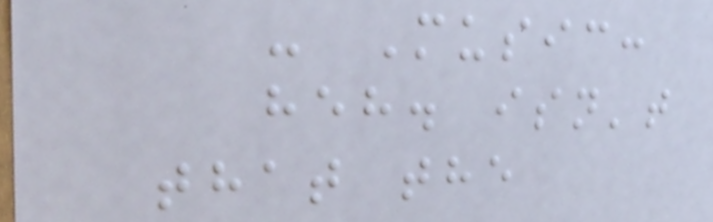- Music:
heh. isn't
that the
